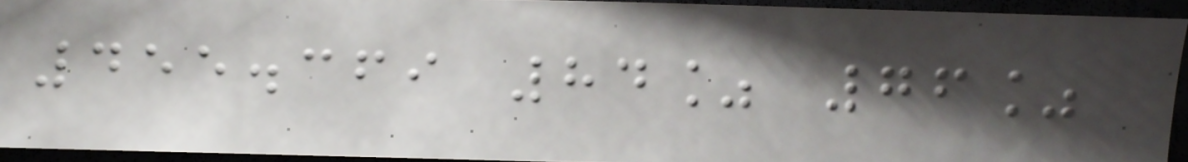455.369 84% 76%
